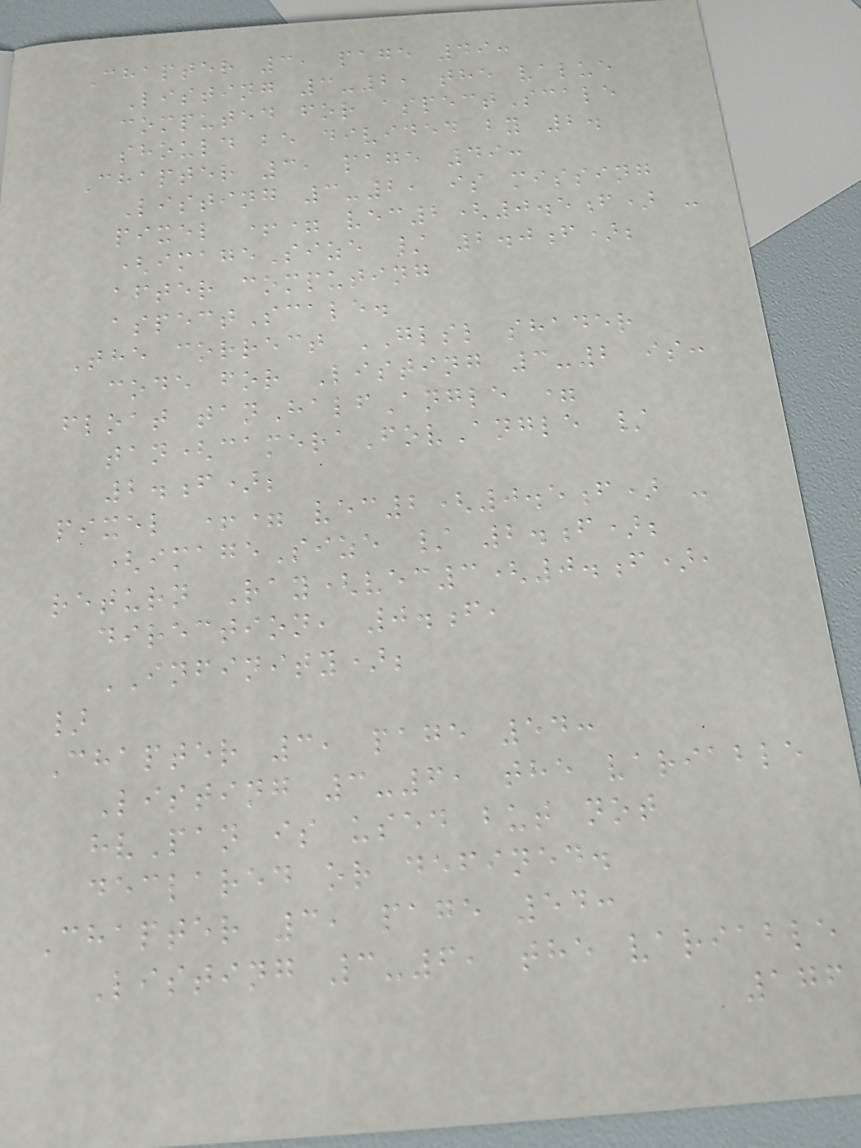Chapter 3, page 49:
Listing 3-2, the value
computed for aspectScale
should be divided by 2.
Chapter 3, page 49:
Listing 3-2, is missing
pixel += vec2(0.5f) -
(imageSize / 2.0f);
after computing
aspectScale.
The correct GLSL shader
code for Listing 3-2 is:
float tanHalfAngle =
tan(cameraFovAngle /
2.f);
pixel += vec2(0.5f) -
(imageSize / 2.f);
return Ray(vec3(0.f),
direction, 0.f,
INFINITY);
}
Chapter 3, page 54:
Listing 3-6, the variable
hvPan is used but not
declared or defined.
Chapter 3, page 54:
Listing 3-6, the variable
176
